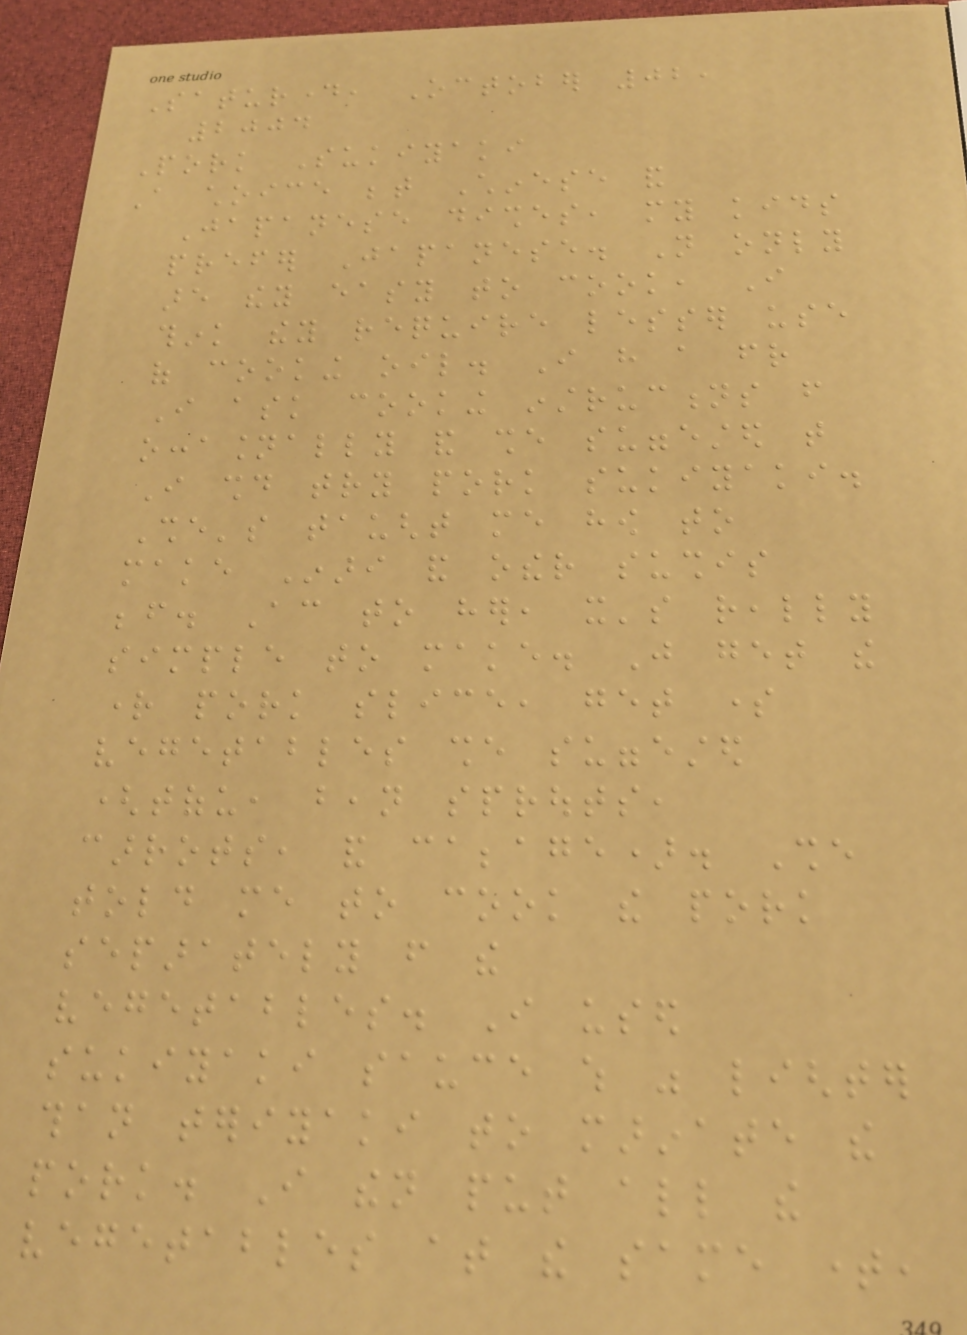Saturday, October 02,
2004
Pork Sukiyaki
A choice between Chinese and
Japanese dishes, my kids
prefer Japanese. Not only
are they easy to cook, I
think they require lesser use
of cooking oil. I have a friend
I ask cooking instructions from
occasionally and she suggested that
I should try pork sukiyaki.
She's taught me how to
make Inari and other sushis
before. According to her, it's really
simple to make. Just get the
right pork slice, get some
vegetables she suggested
(tofu, bean sprouts,
carrots, and cabbage). She
told me to cook the pork
separately from the
vegetables. I used
sukiyaki sauce which was lighter
than teriyaki to marinate the
pork. I then put all the
vegetables at the same time,
